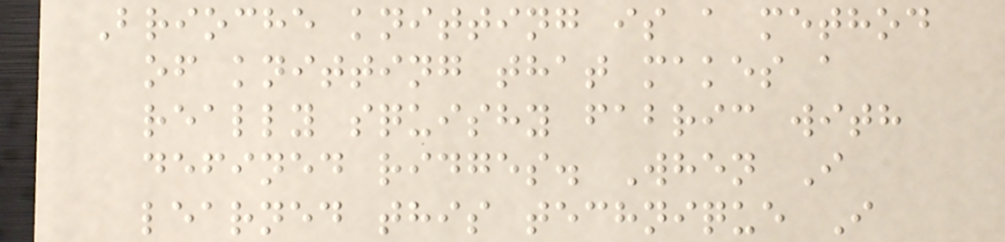Brioche knitting is a method
of knitting that makes a
really squishy fabric with
defined ridges. When I
learned this technique I
